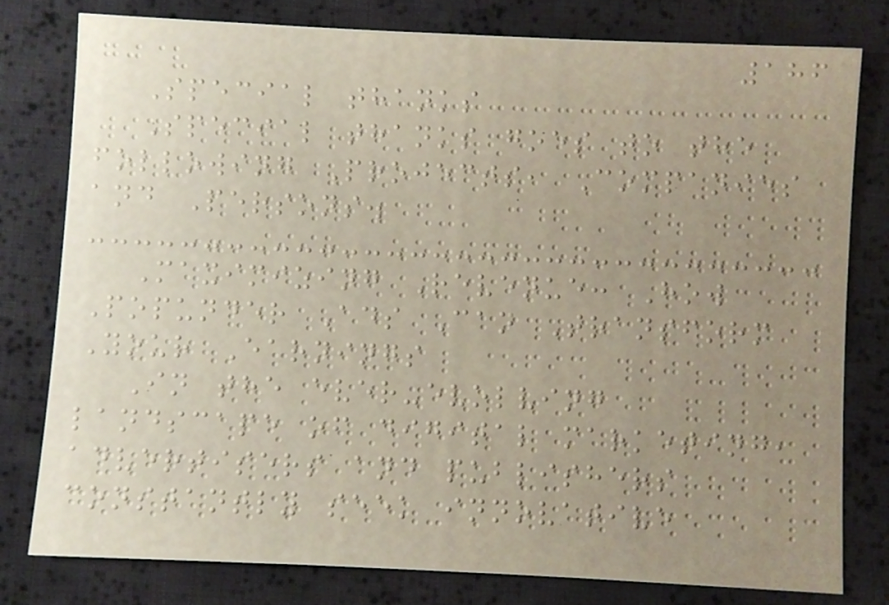186
Special thanks
Special thanks goes to the
following Projects, Companies
and Persons.
Maximizing Revenue: How
Popunder Ads Can Transform
Your Earnings
In the ever-evolving
landscape of digital marketing,
advertisers and publishers
constantly seek innovative
